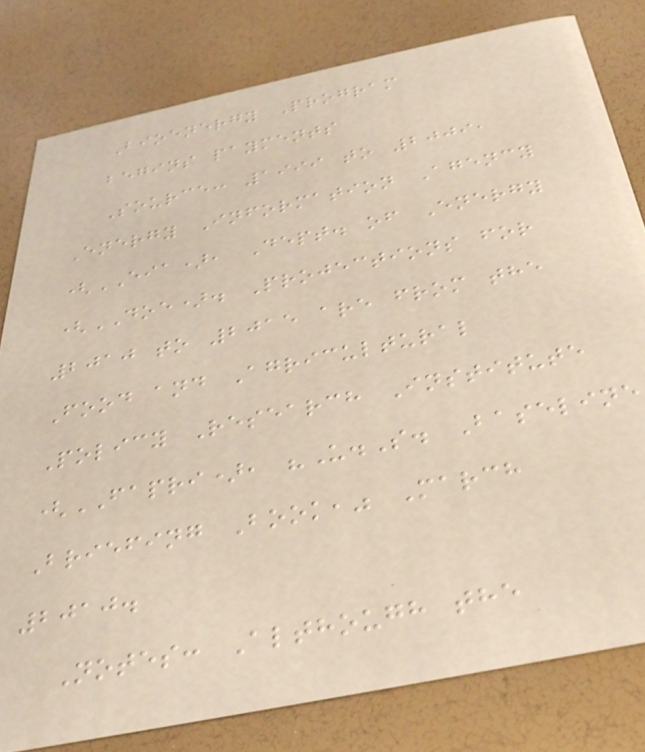Bioenergy Program
begins payments
Source: 1999 to 2009,
Energy Information Agency
(EIA), Dept. of Energy
(DOE). Projections for
2010 to 2015 are from the
Food and Agricultural
Policy Research Institute
(FAPRI), "U.S. Baseline
Briefing Book," March
2010.
Notes: Although the
